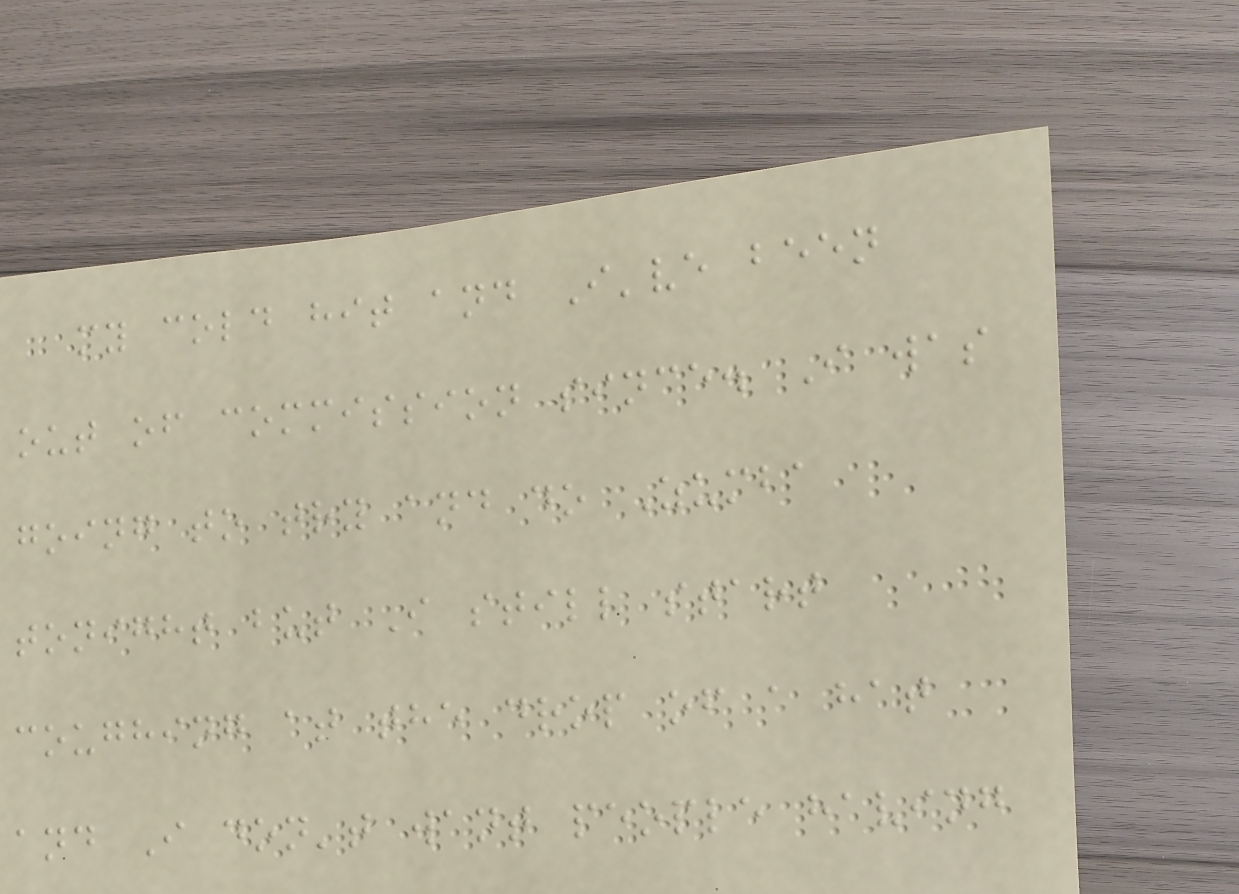my cold hit and I've been
out of commission since. I was
going to try and do Zumba
tonight but I still start
coughing at the drop of a hat
and I don't want people having
